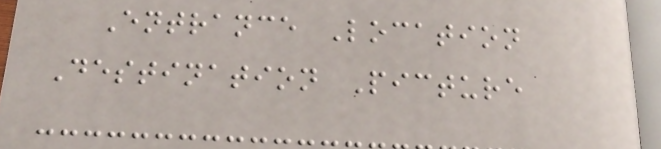Entrance Location
Destination Picture
